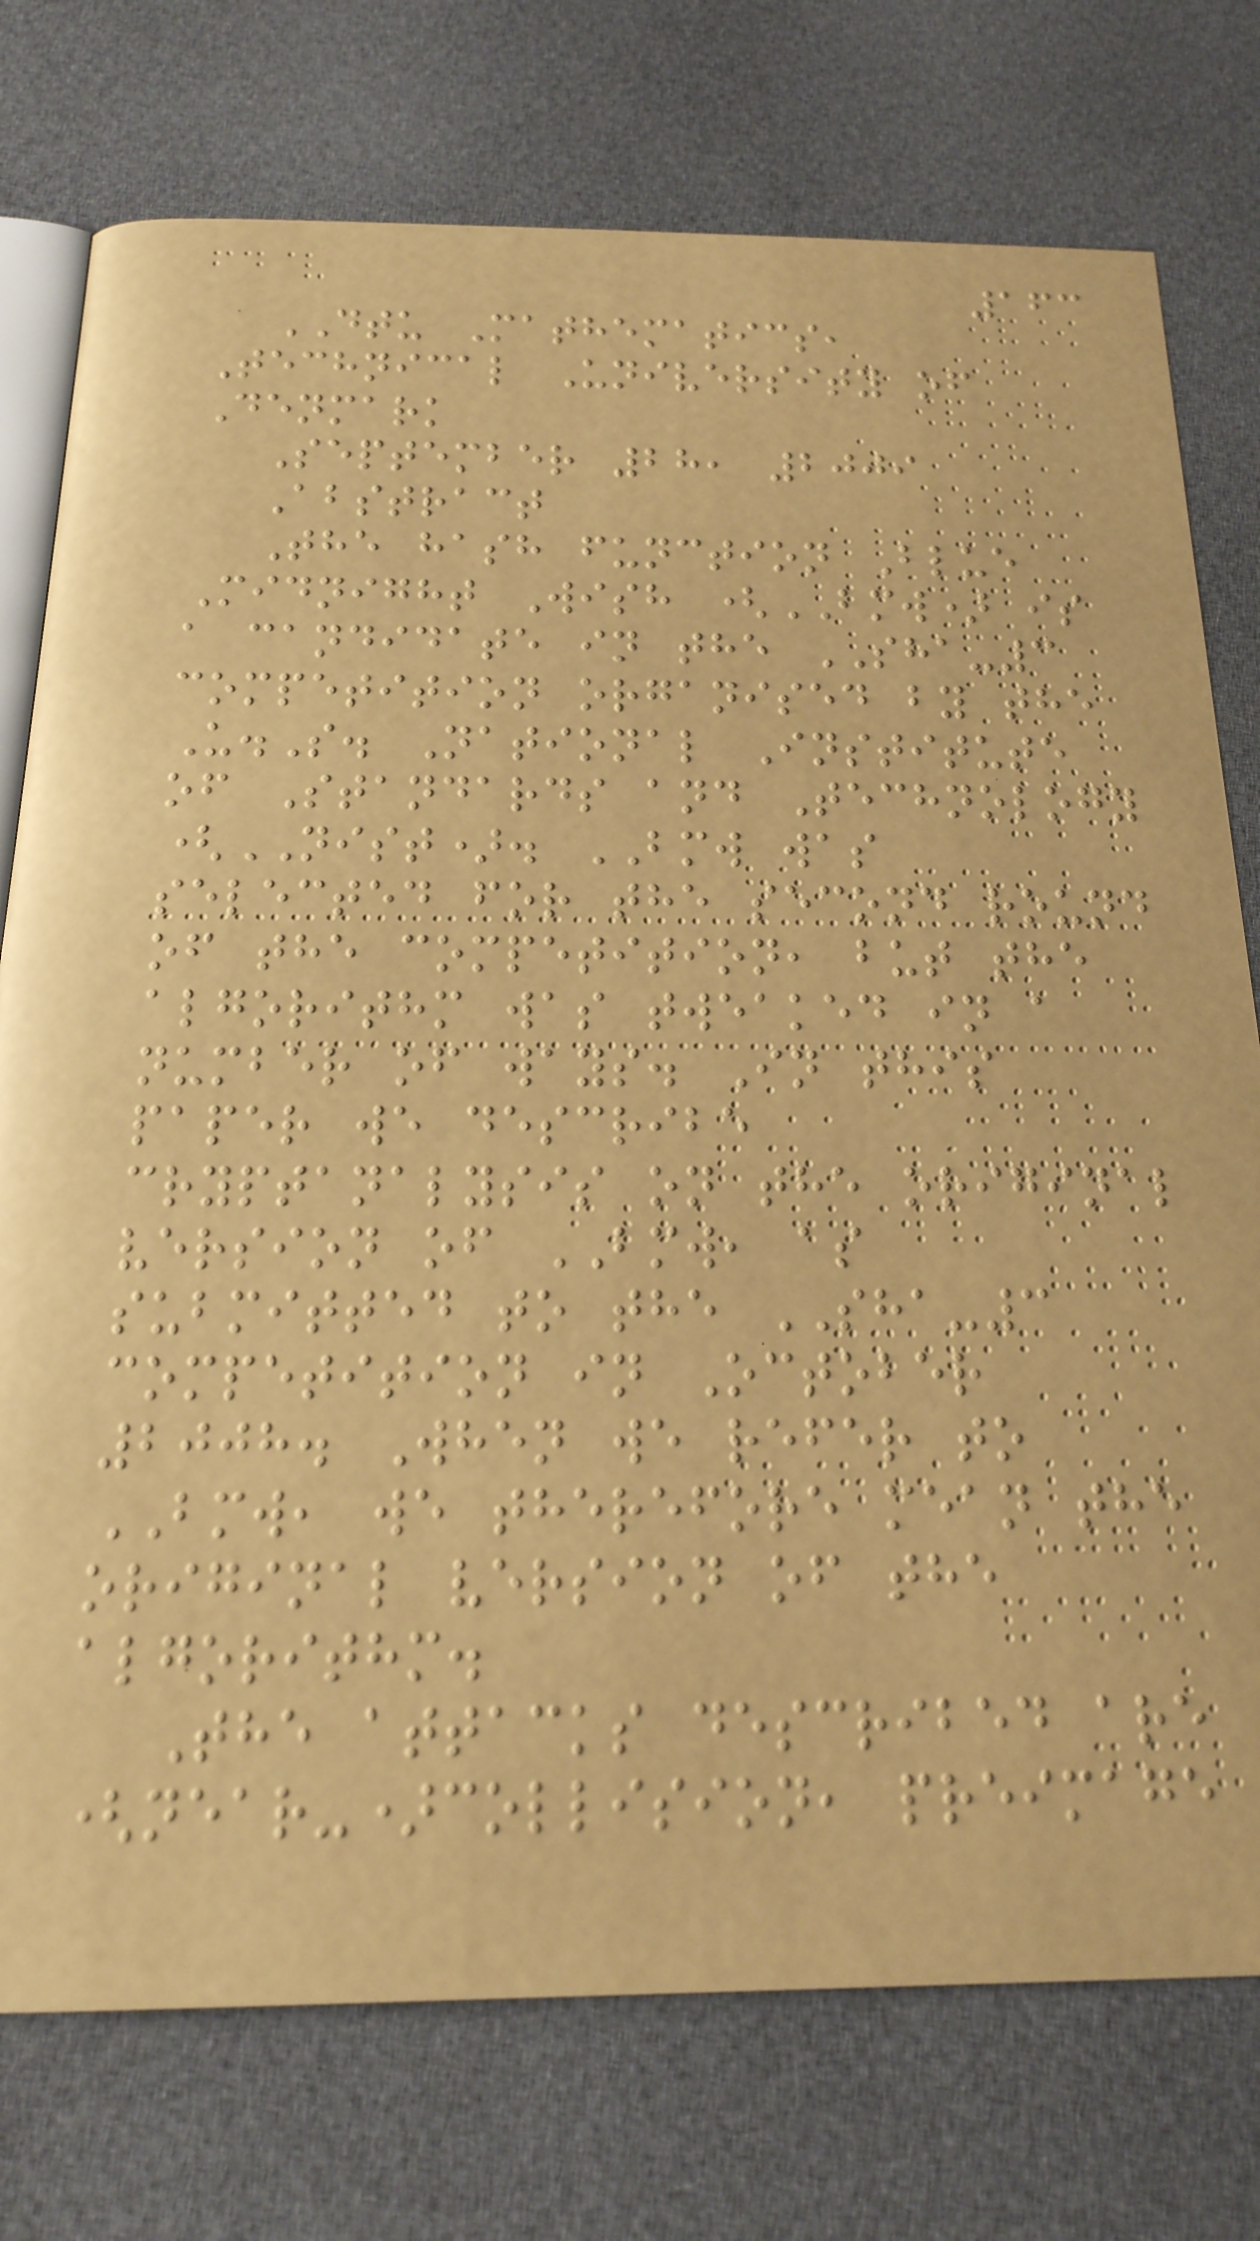163
DTU Mathematics,
Technical University of
Denmark
September 28, 2009
Abstract
The hash function Blue
Midnight Wish (BMW) is
a candidate in the SHA-3
competition organised by the
U.S. National Institute
of Standards and Technology
(NIST). BMW was
selected for the second round
of the competition, but the
algorithm was tweaked in a
number of ways. In this
paper we describe
cryptanalysis on the original
version of BMW, as
submitted to the SHA-3
competition in October
2008. When we refer to
BMW, we therefore mean the
original version of the
algorithm.
The attacks described are
(near-)collision, preimage
